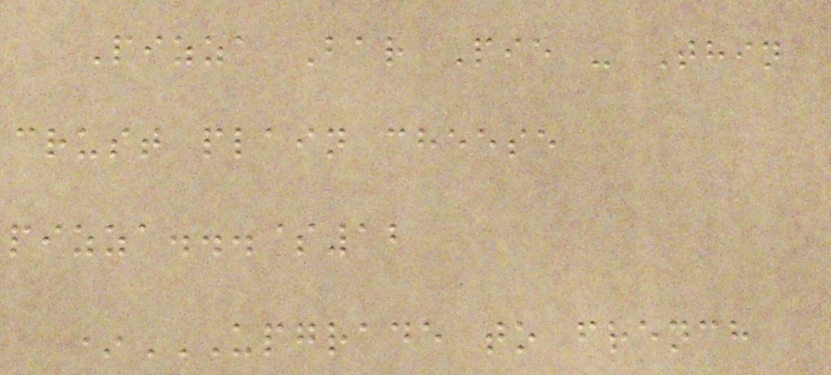Pizza Bar Pie - Thin
crust plain cheese
pizza...$12
*UPGRADE TO FRENCH
